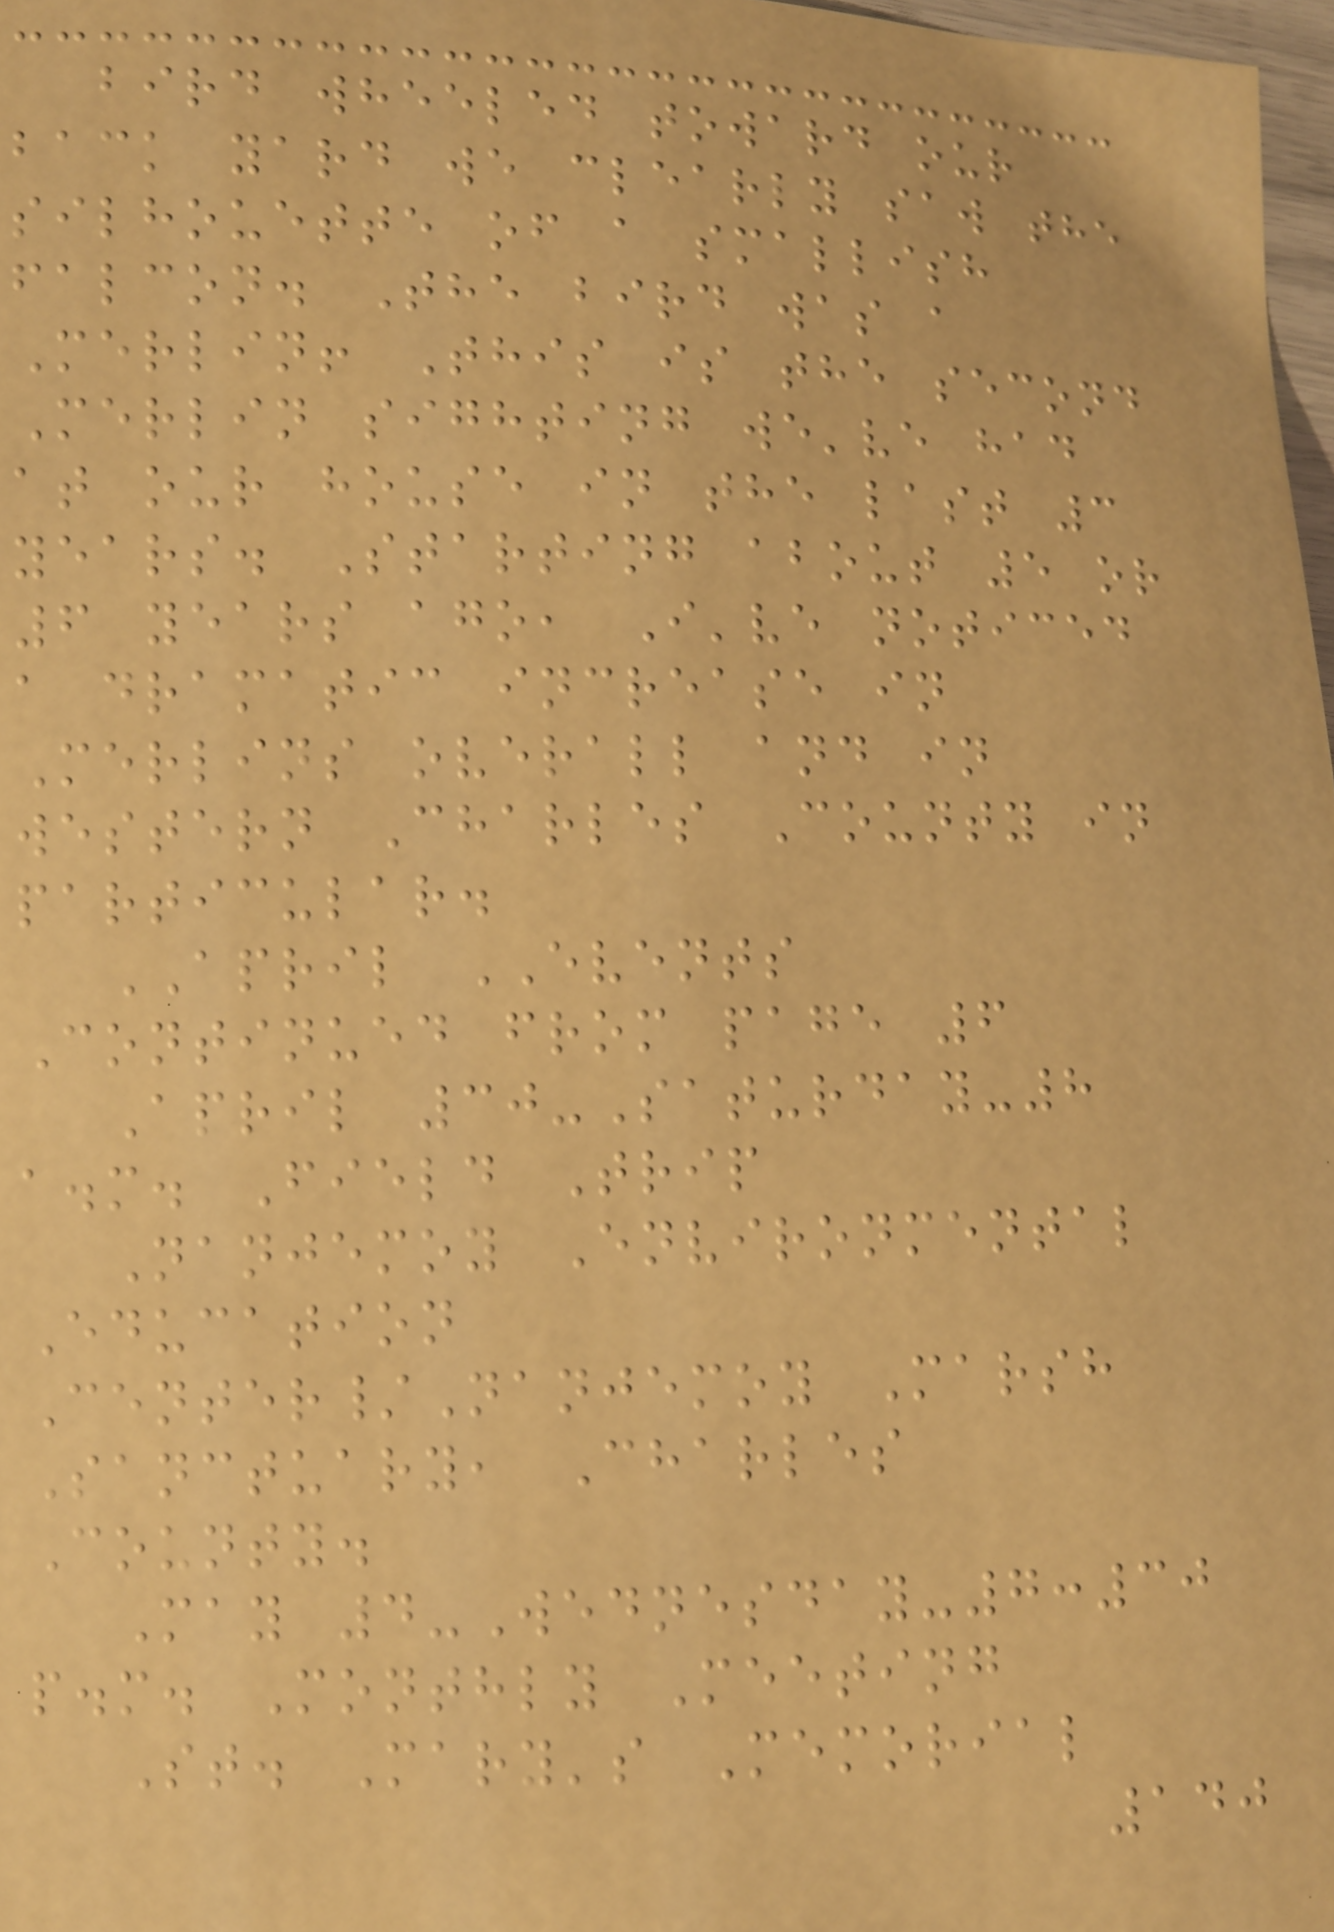bird wheeled toward our
back yard we clearly saw the
silhouette of a smallish
falcon. The bird was a
Merlin! This is the second
Merlin sighting we've had
at our house in the last 3
years. Starting about 5 or
6 years ago, I've noticed
a dramatic increase in
Merlins overall and in
western Charles County in
particular.
APRIL EVENTS
Continued from page 6
April 30-Saturday-8
a.m. Field Trip
Nanjemoy Environmental
Education
Center/Nanjemoy Marsh
Sanctuary, Charles
County.
May 4-Wednesday-7:30
p.m. Monthly Meeting
St. Mary's Memorial
140
